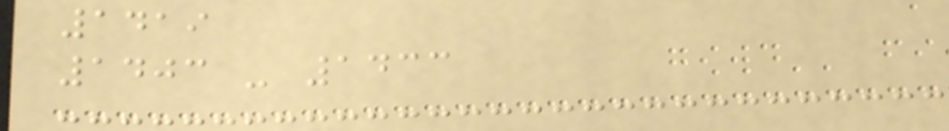1419
1403 - 1433
